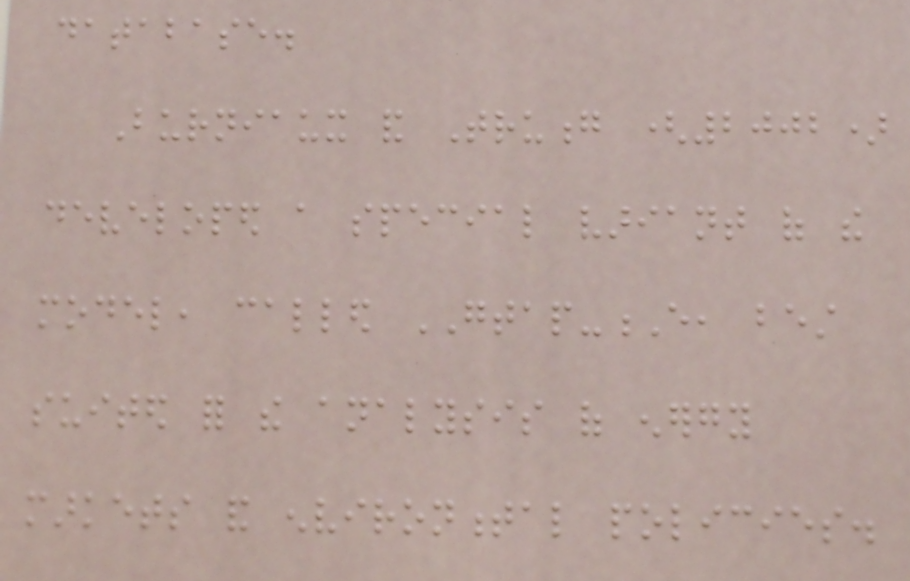database.
Burniaux and Truong (2002)
developed a special variant of the
model, called GTAP-E, best
suited for the analysis of energy
markets and environmental policies.
